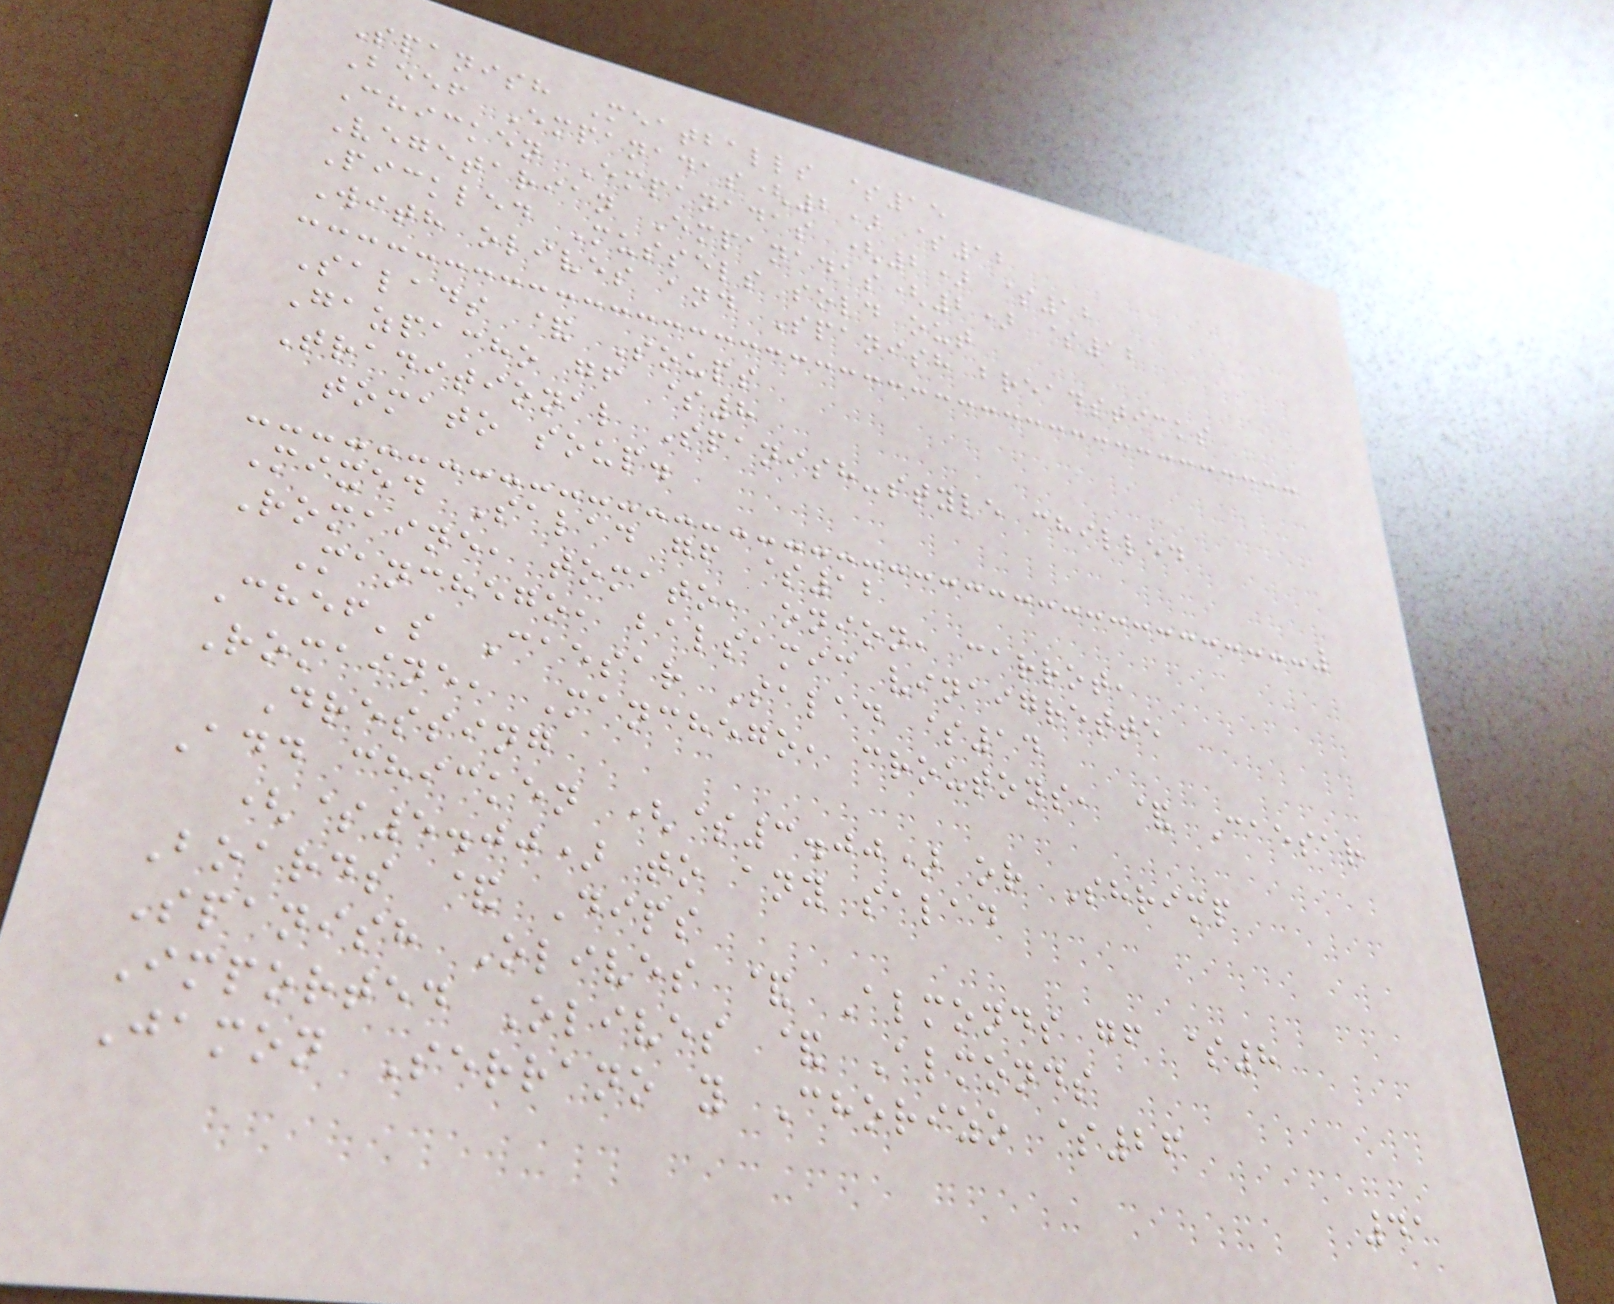Spanish Meatballs $15
Beef Empanadas(2) $12
Chicken Empanadas (2) $12
Vegetarian Empanadas(2) $12
Pickled Mussels sold out
With olives and Spanish breadsticks
Salads & Soups
Gazpacho gf $8
Traditional Spanish-style chilled
tomato soup.
Mixed Salad gf $12
Romaine, tomato, onion, carrot,
Manchego, balsamic vinaigrette
Chef's Caesar Salad $14
Romaine, Manchego, croutons, & Caesar
Dressing
Add chicken ($3.00) or Shrimp
($5.00) to any salad
Boards & Dips
Spanish Olives & Almonds gf $8
Imported Olives & Almonds
Jamon Serrano y Chorizo $26
41
